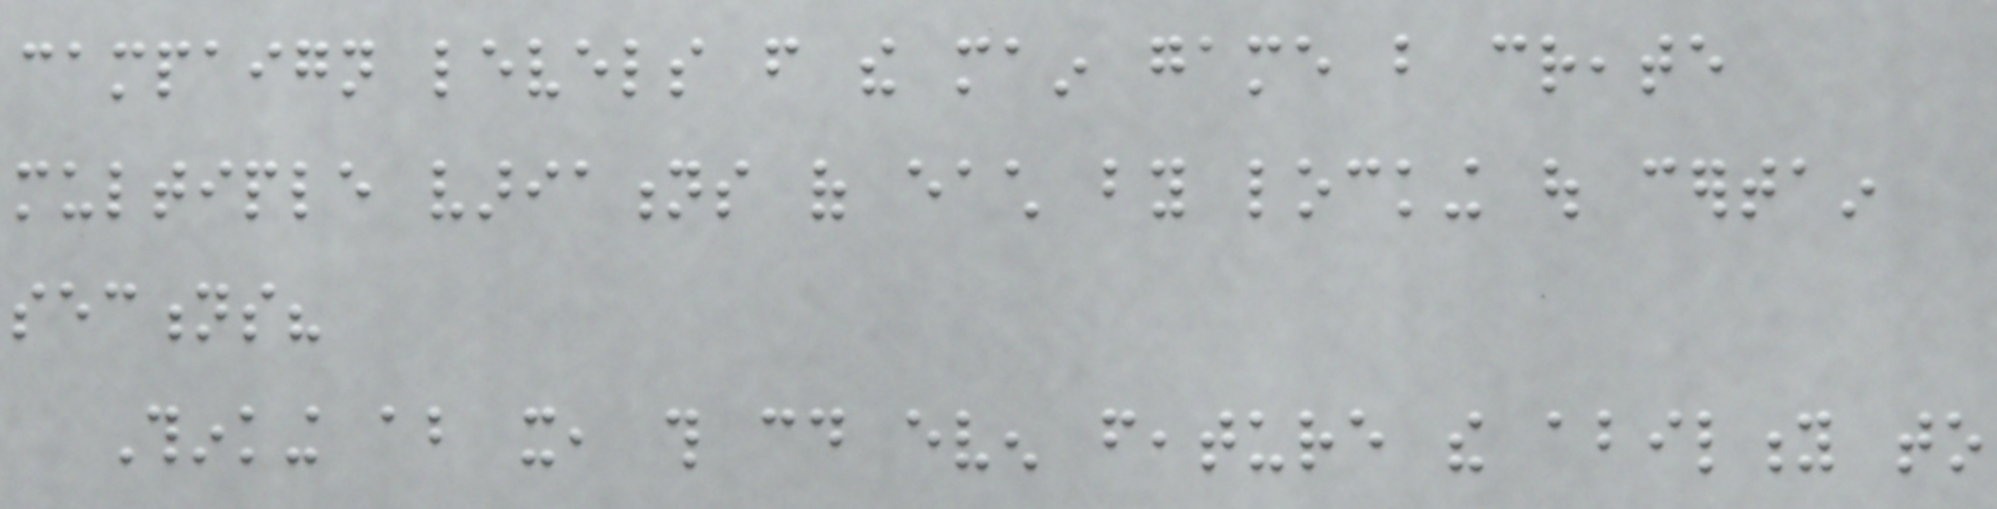campaign levels from the main game but create
multiple variations of each by locking out certain
sections?
Thinking about it, this could even feature the ability to
